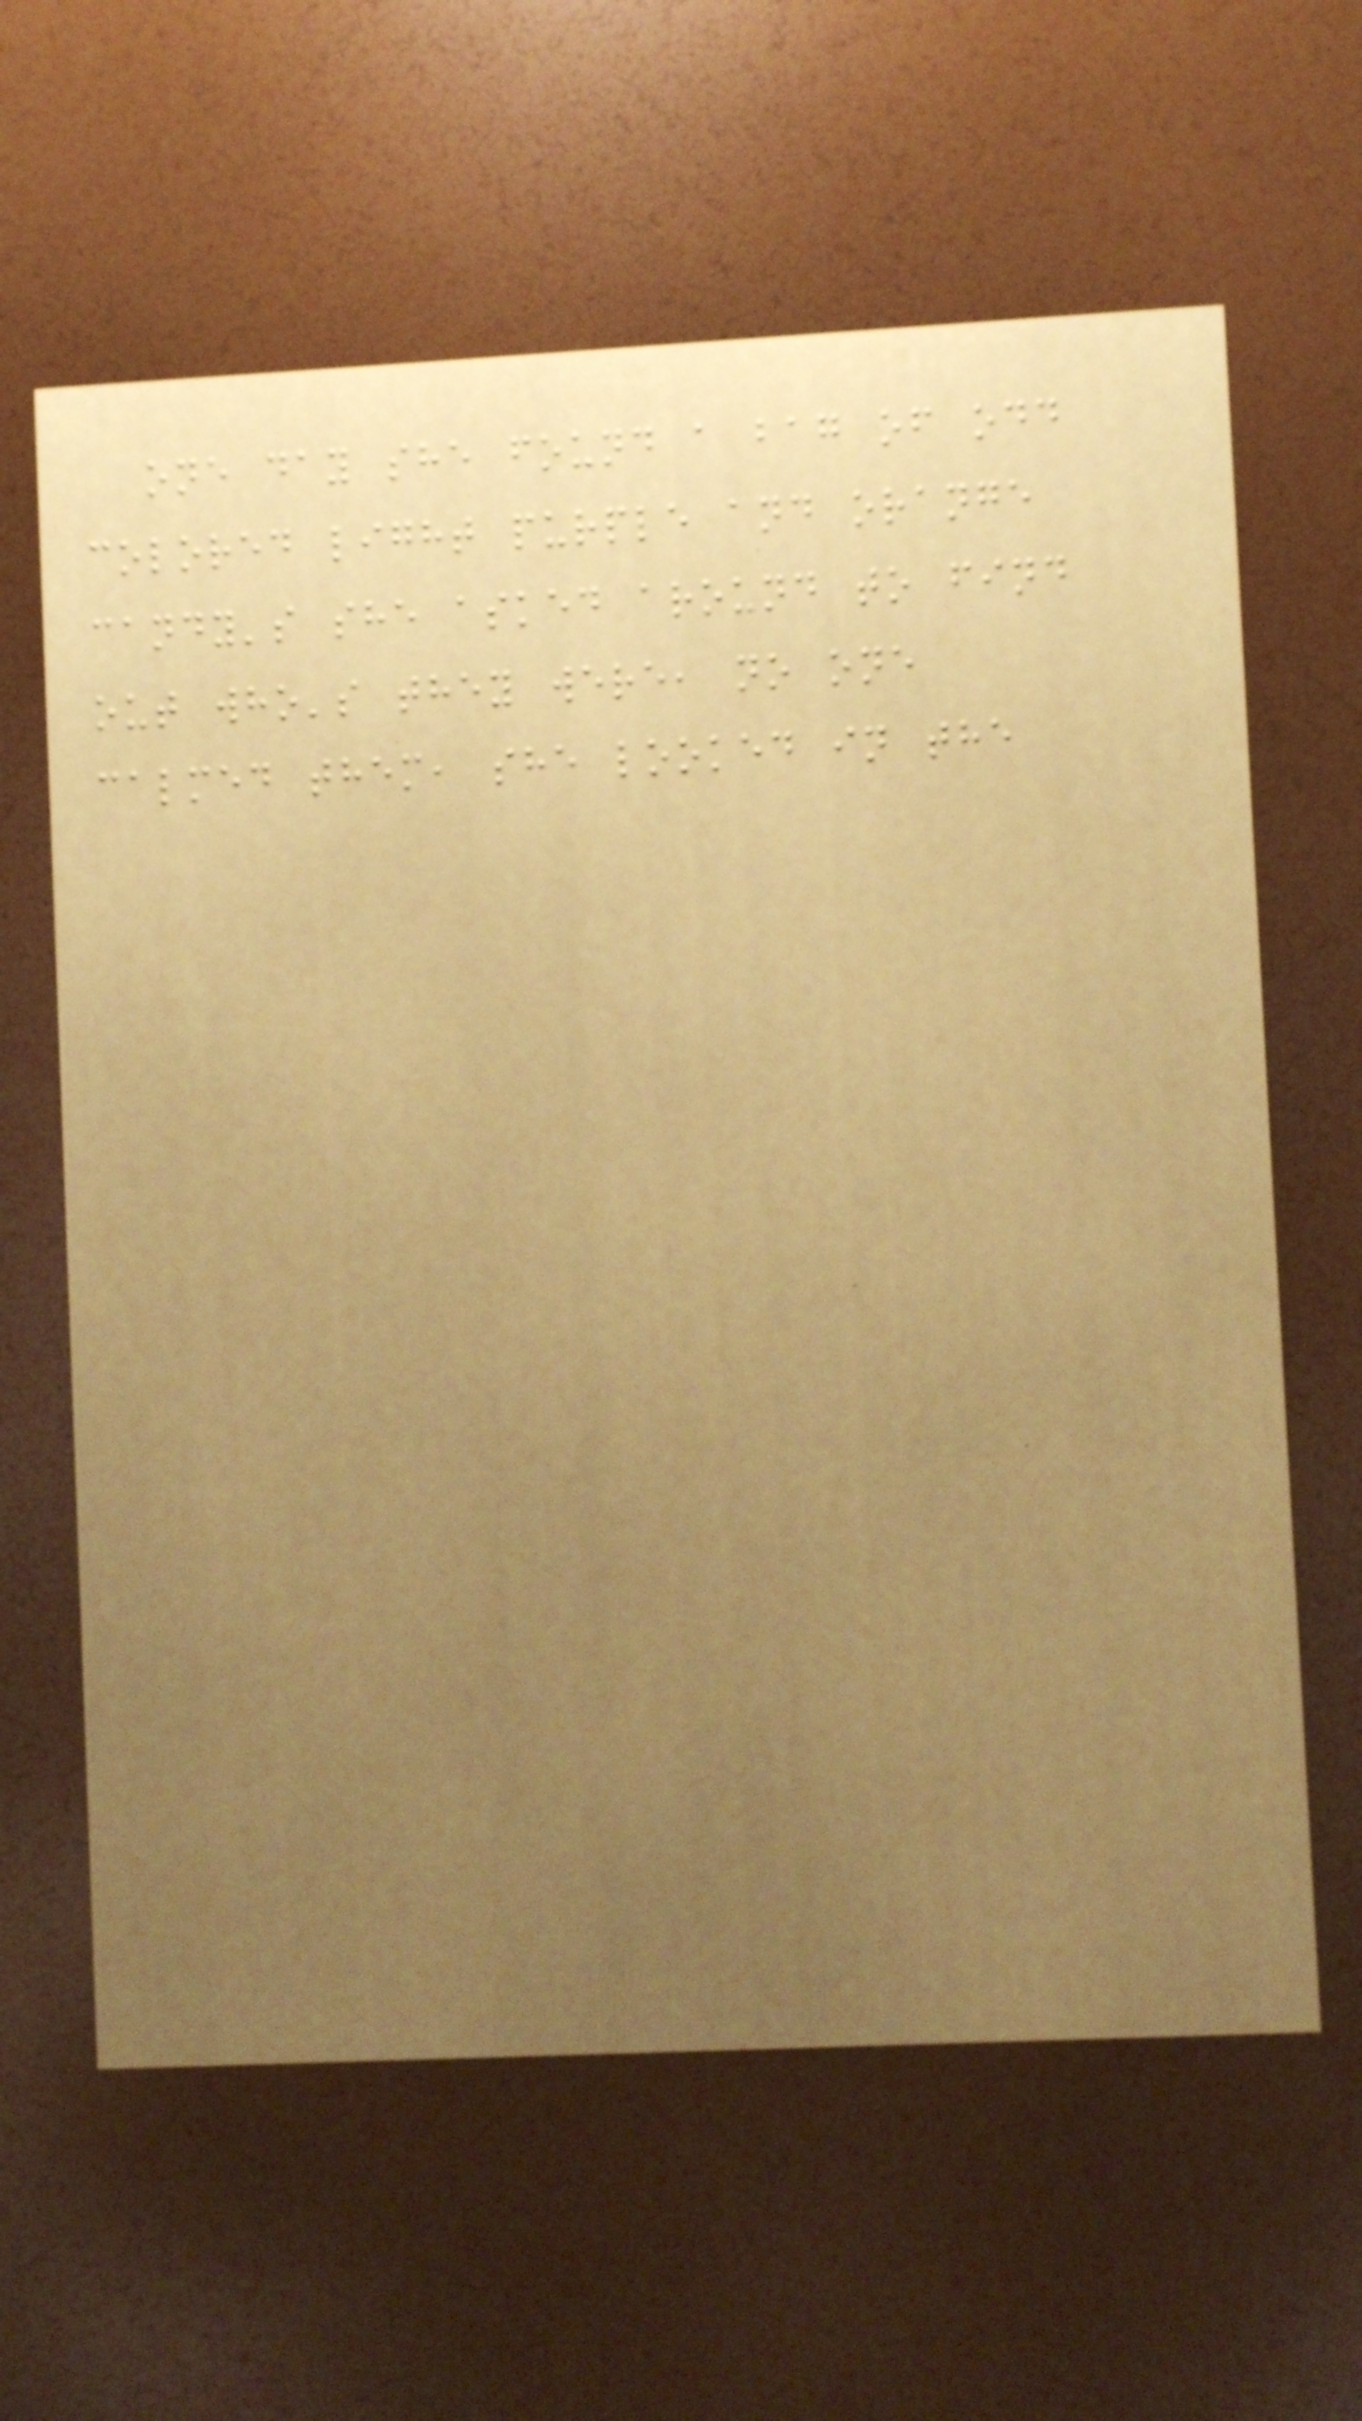one day she found a bag of odd
colored light purple and orange
candy's she asked around to find
out who's they were, no one
calmed them, she looked in the
